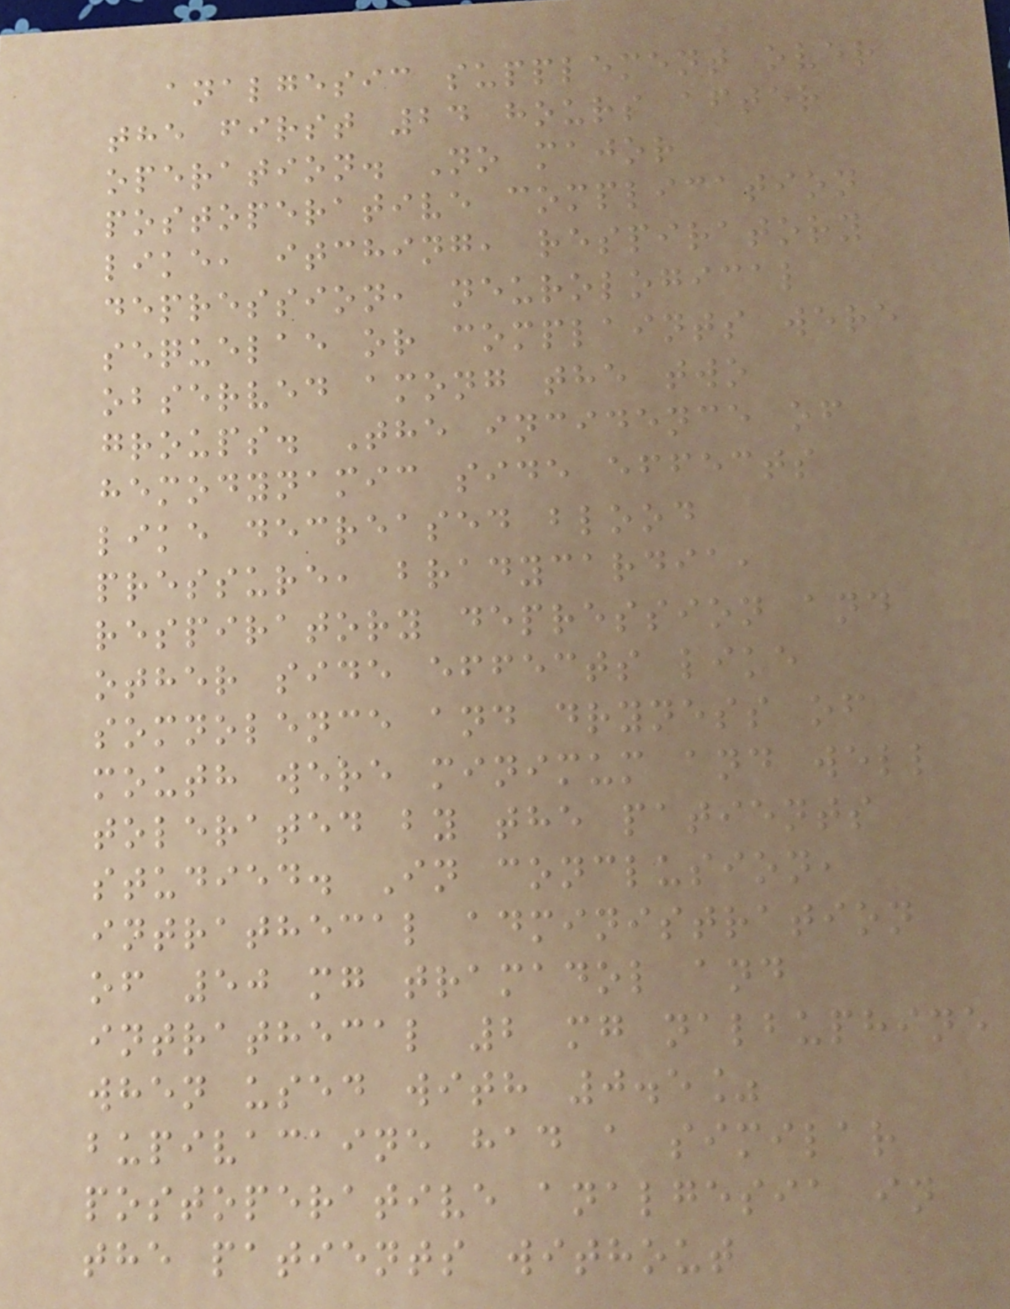analgesic supplement over
the first 24 hours after
operation. No major
postoperative complication
like, itching, respiratory
depression, neurological
sequelae or complaints were
observed among the two
groups. The incidence of
hemodynamic side effects
like decreased blood
pressure, bradycardia,
respiratory depression and
other side effects like
somnolence and dryness of
mouth were minimum and well
tolerated by the patients
studied. In conclusion,
intrathecal administration
of 50 mg tramadol and
intrathecal 2 mg nalbuphine
when used with 0.5%
bupivacaine had a similar
postoperative analgesia in
the patients without
